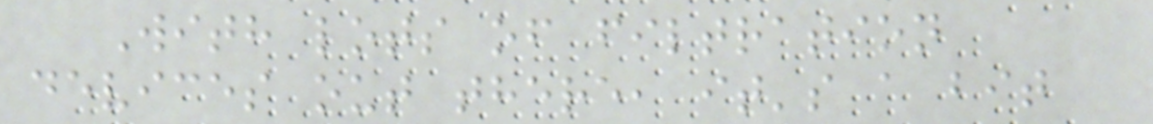With lots of filtration
devices out there, it's a bit
